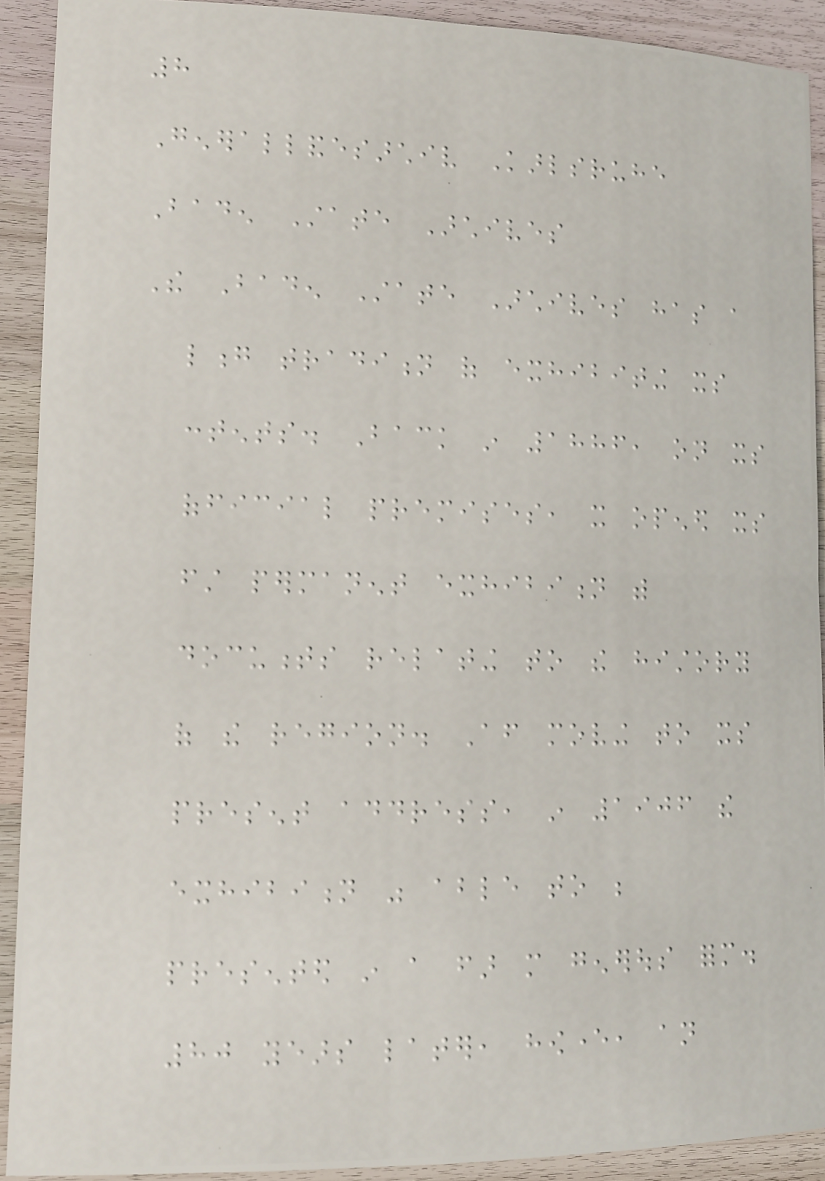8
Generallandesarchiv Karlsruhe
Baden State Archives
The Baden State Archives has a
long tradition of exhibiting its
contents. Back in 1886, on its
official premises, it opened its
first permanent exhibition with
documents relating to the history
of the region. After moving to its
present address, in 1906 the
exhibition was able to be
presented in a far more generous form.
80 years later, however, an
